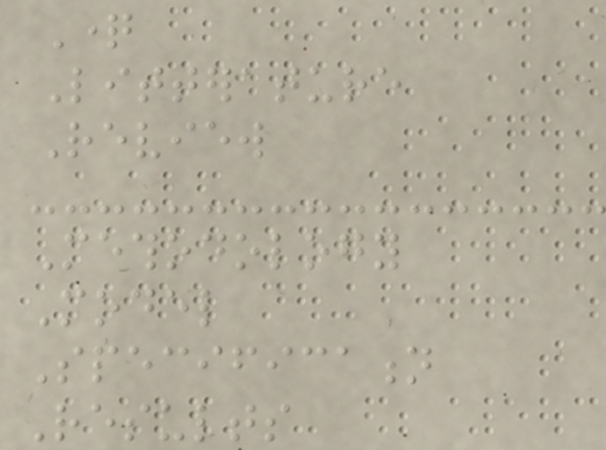Question
Litterature
Review
Methodology
Model
Specification
Results
